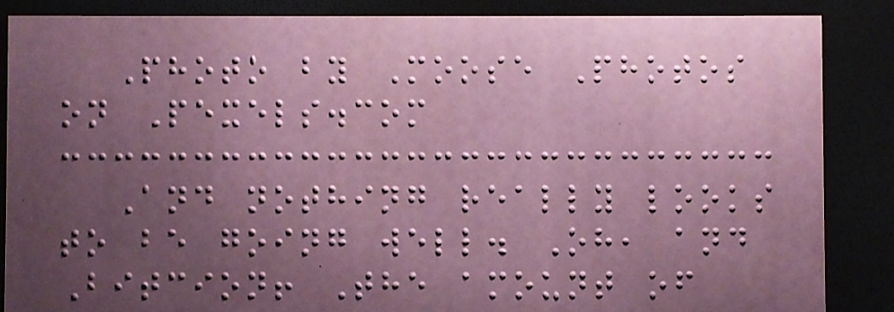Photo by Moose Photos
on Pexels.com
And nothing really looks
to be going well. Oh, and
Bitcion! The amount of
